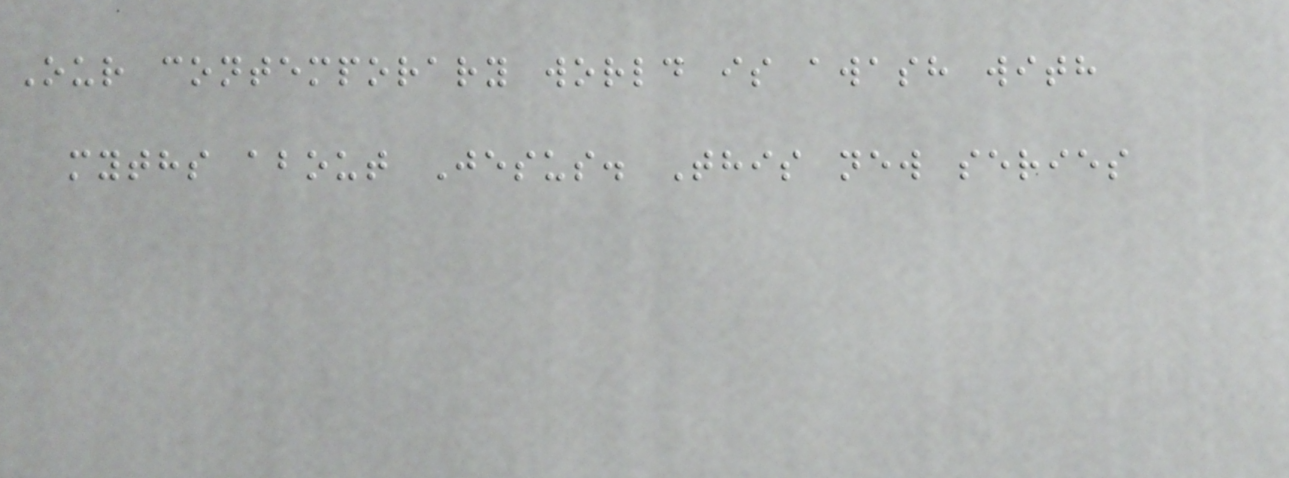Our contemporary world is awash with
myths about Jesus. This new series
